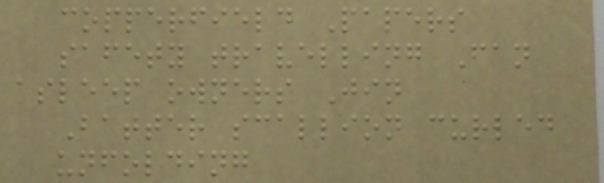copperfield Papers
safety travelling Fan
asleep owners Jin
Batter scallion curled
unfolding
